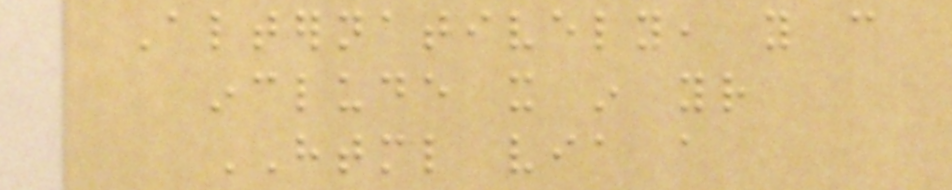Alternatively, you can
include it in your
HTML via a
